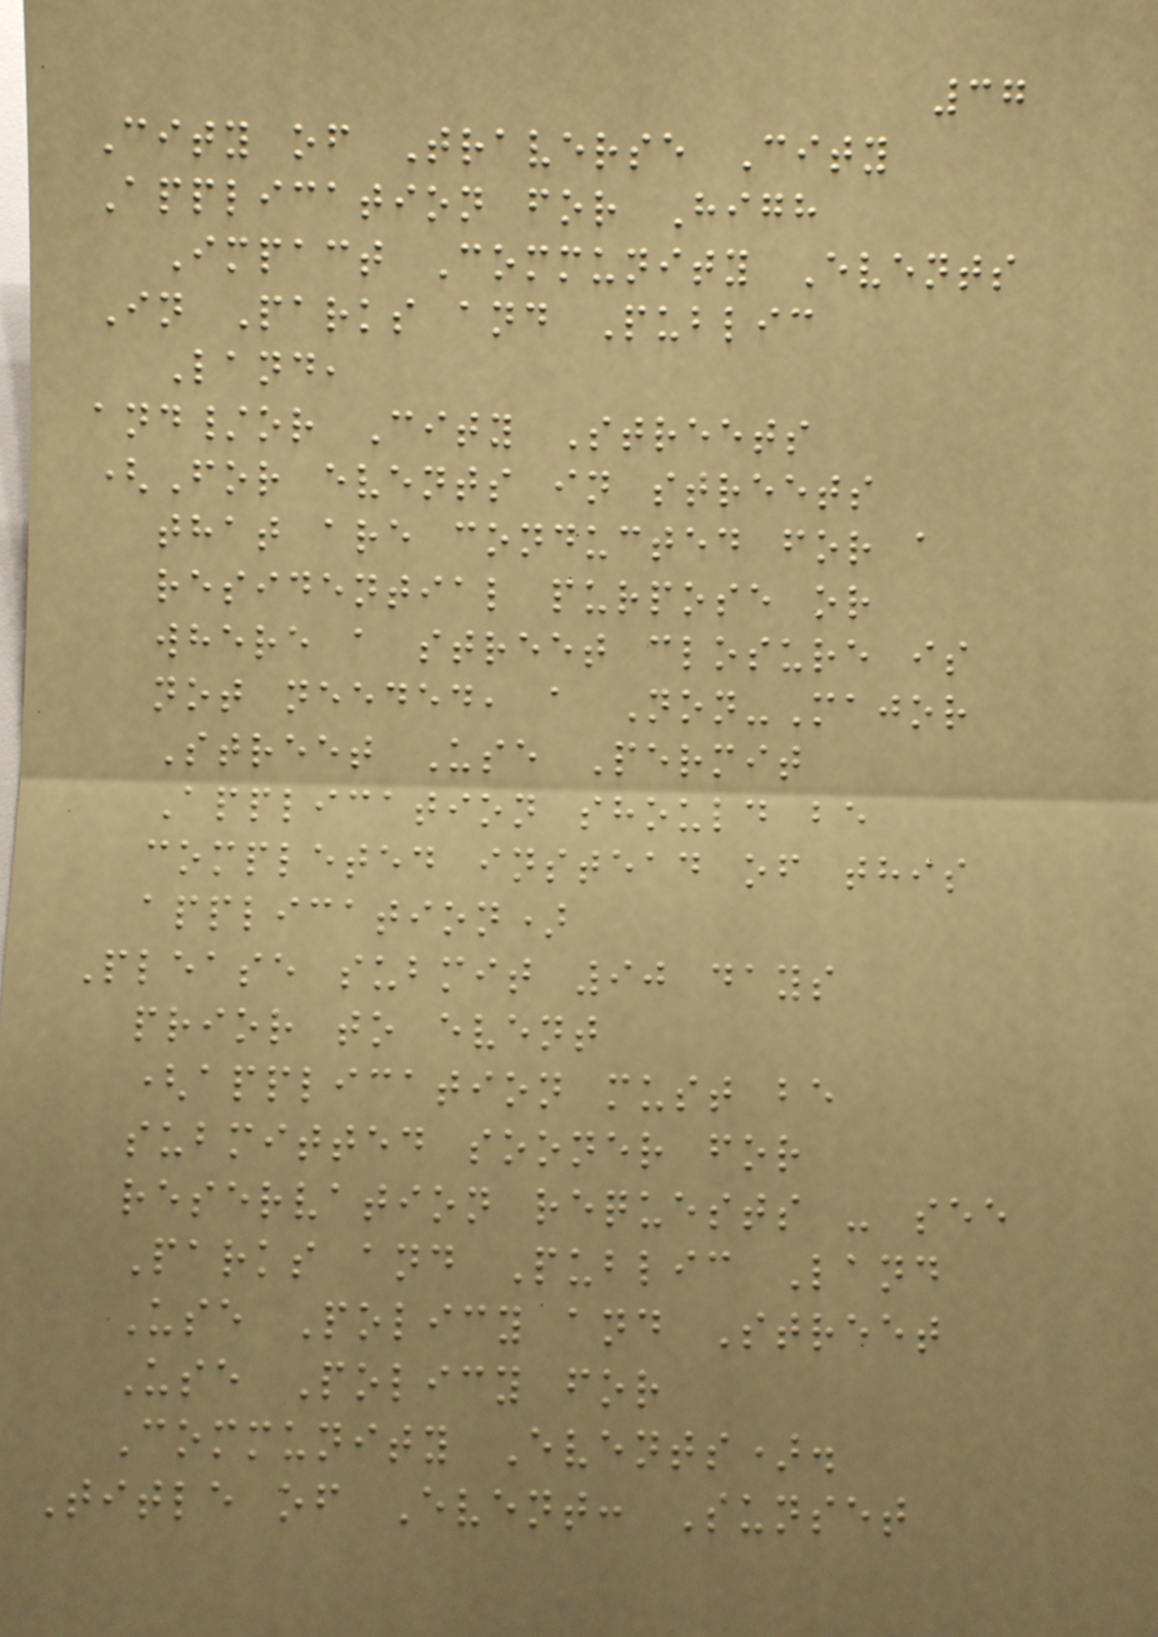37
City of Traverse City
Application for High
Impact Community Events
In Parks and Public
Land,
and/or City Streets
(For events in streets
that are conducted for a
residential purpose or
where a street closure is
not needed, a Non-Major
Street Use Permit
Application should be
completed instead of this
application)
Please submit 90 days
prior to event
(application must be
submitted sooner for
reservation requests - see
Parks and Public Land
Use Policy and Street
Use Policy for
Community Events).
Title of Event: Sunset
